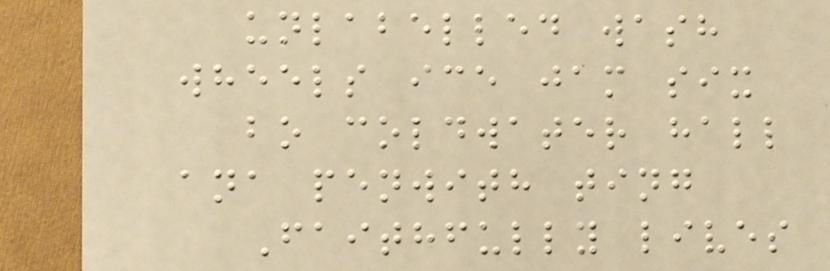unlabelled wash
wheels ice jam six
bo coldwater hall
ana penwith ting
Faithfully lives
